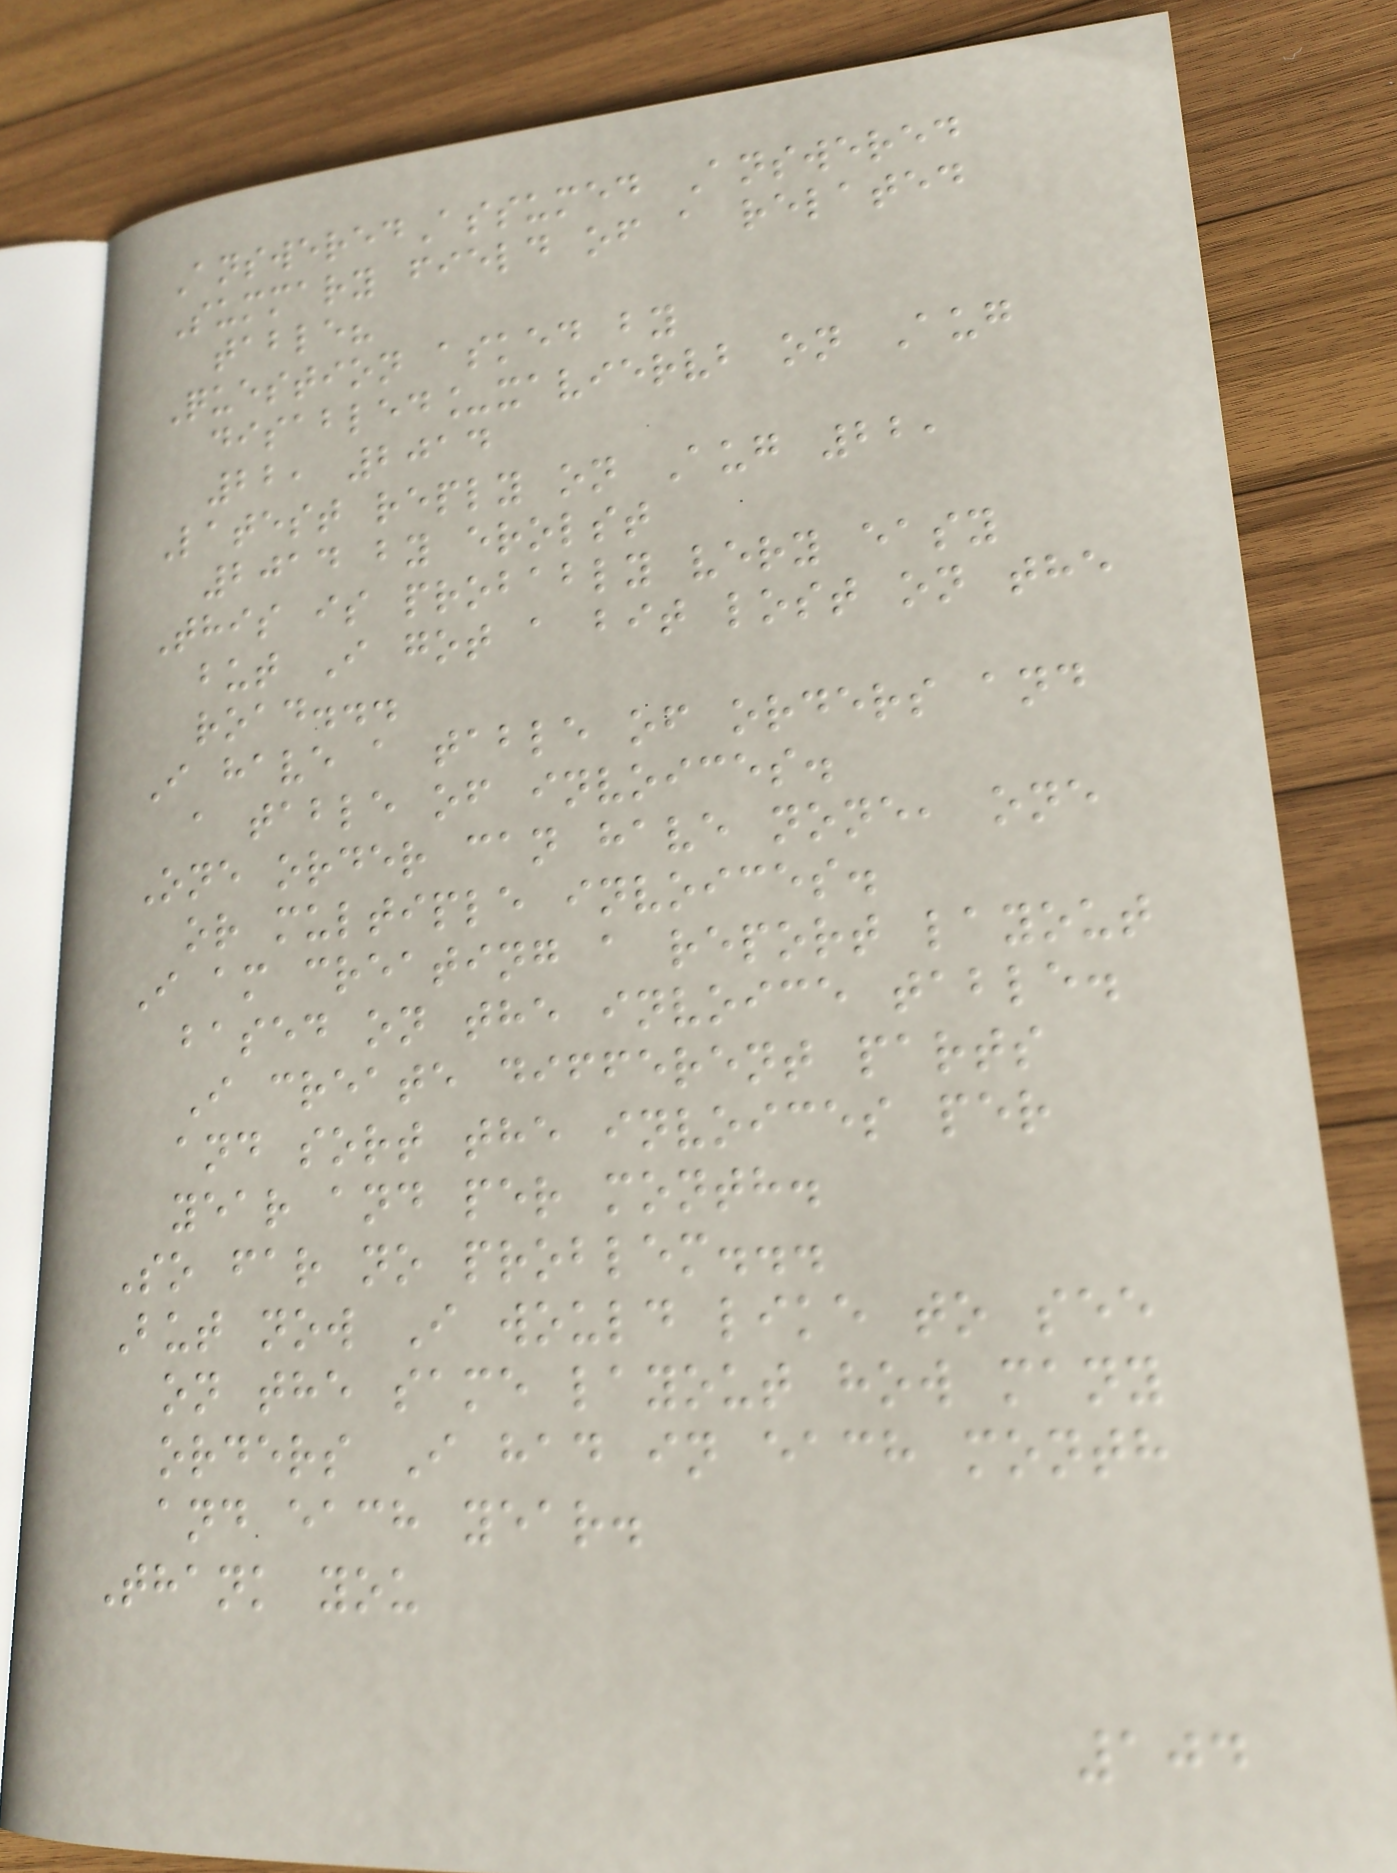AnsweredAssumed Answered
Summary field of a related
table?
Question asked by
disabled_xaviervb on Aug
22, 2014
Latest reply on Aug 22,
2014 by erolst
This is probably very easy
but I got a bit lost on the
road...
I have a table of orders and
a table of invoices.
One order can have none, one
or multiple invoices.
I am creating a report layout
based on the invoice table.
I create different parts
and sort the invoices per
year and per month.
So far no problem...
But now I would like to see
on the same layout how many
orders I had in each month
and each year.
Thank you
104
